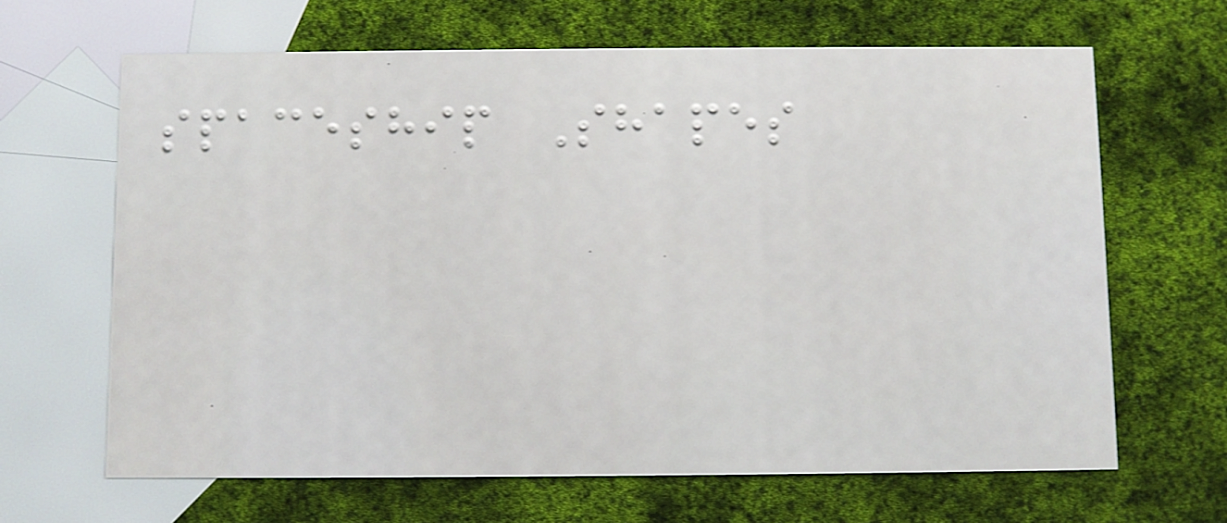spaceship Shapes
